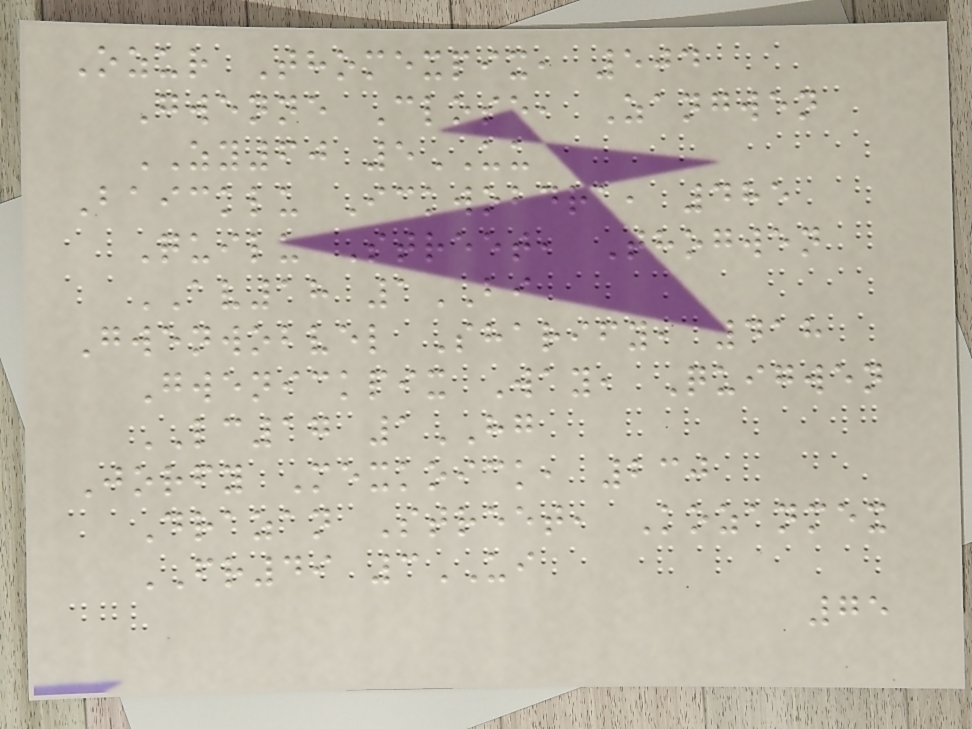Ozur Thomexpix, 504
Gwenne Close, Zangwen
ZY60 5UU
Baicklu Ickwobdra, 485
Quilu Street, Thogwen
AV18 1BI
Gwenwobvel Sharify, 418
Gwenickpix Way, Quigwen
LC17 1HG
Jorfy Mexkoick, 230
Drazan Street, Kozanmex
FR49 3UI
75
